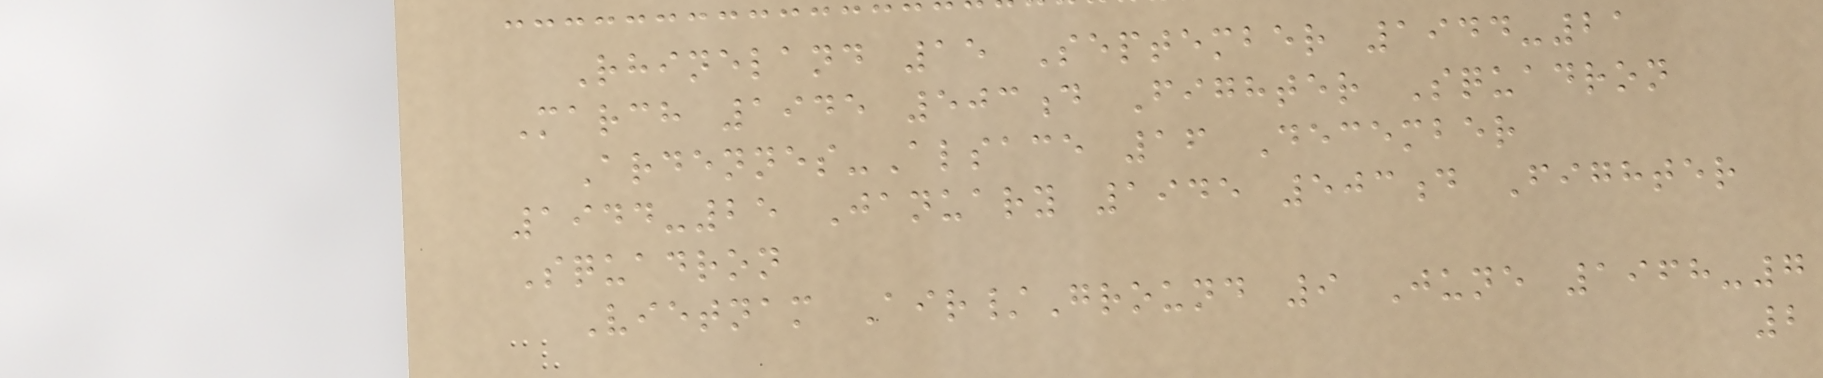Rhineland 15 September 1944-21
March 1945 503d Fighter Squadron
Ardennes-Alsace 16 December
1944-25 January 1945 503d Fighter
Squadron
Vietnam Air/Ground 9 June 1968-7
2
